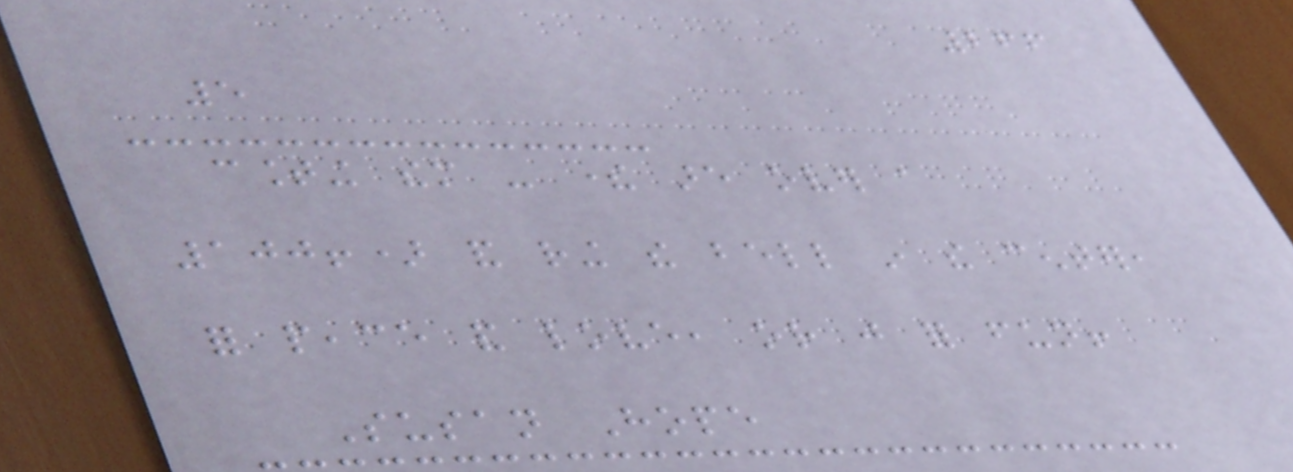266
5
counting them - there are over a
100!) and ring the bell in the center,
for peace and love, or just for fun!
Susan Hope
